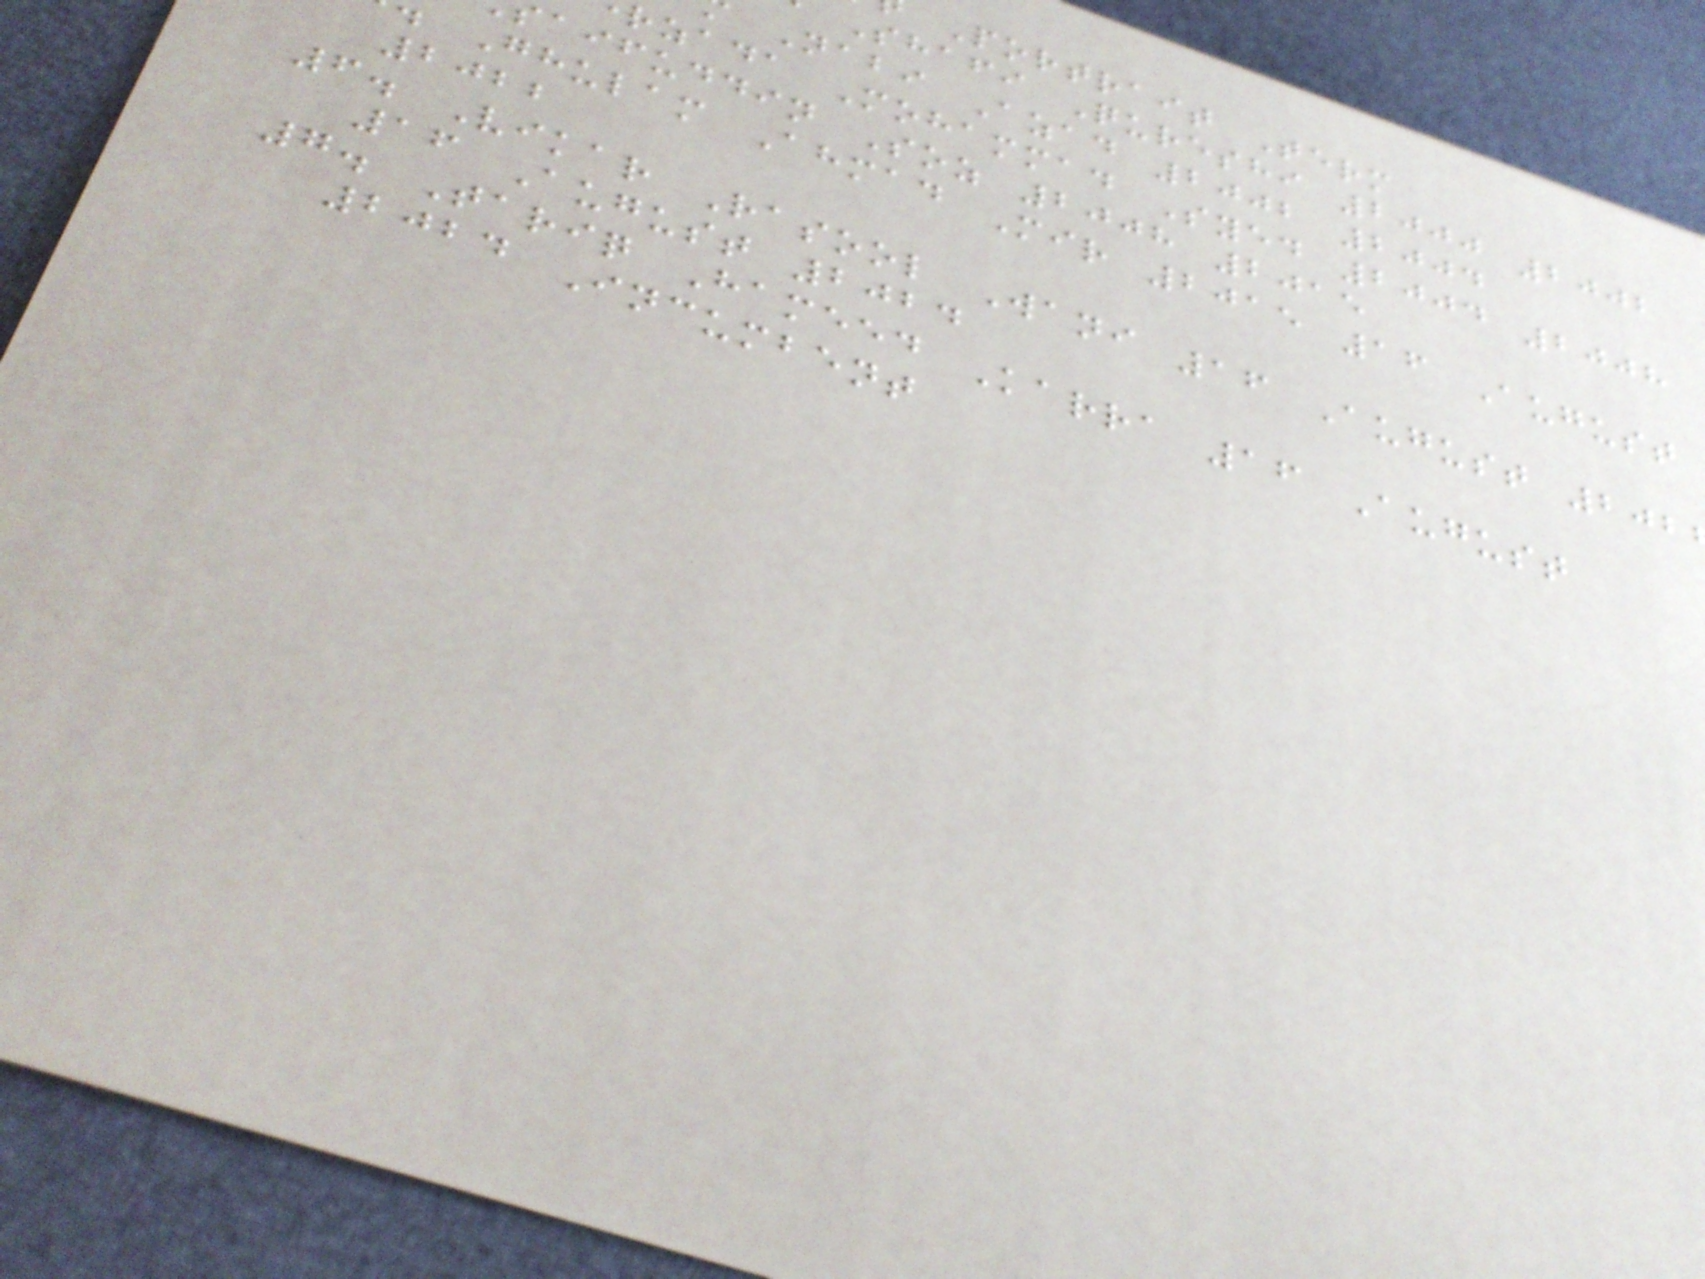Portrait Term
Shafi Qureshi 2000 2002
Nabi Azad 2002 2004
rzada Mohammad Syed 2004 2008
aifuddin Soz 2008 2015
Ghulam Ahmad Mir 2015 16 August
2022
6. Vikar Rasool Wani 16 August 202
16 August 2024
7. Tariq Hameed Karra 16 August
2024 Incumbent
